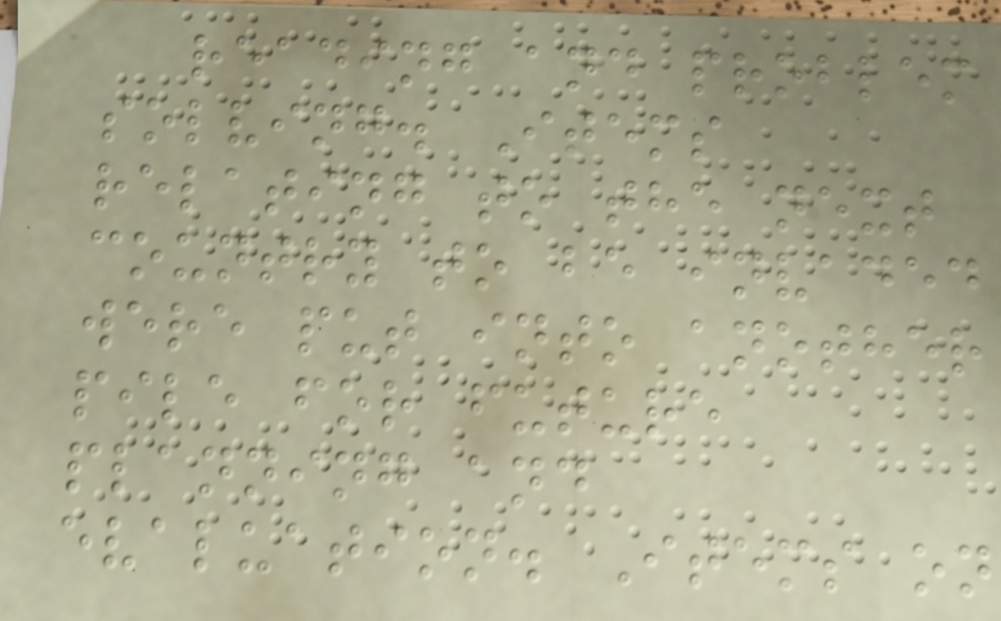reading and problem
solving. Items
relating to the next
country to be invaded
were put into another
pile for future
planning and
evaluation. Items on
